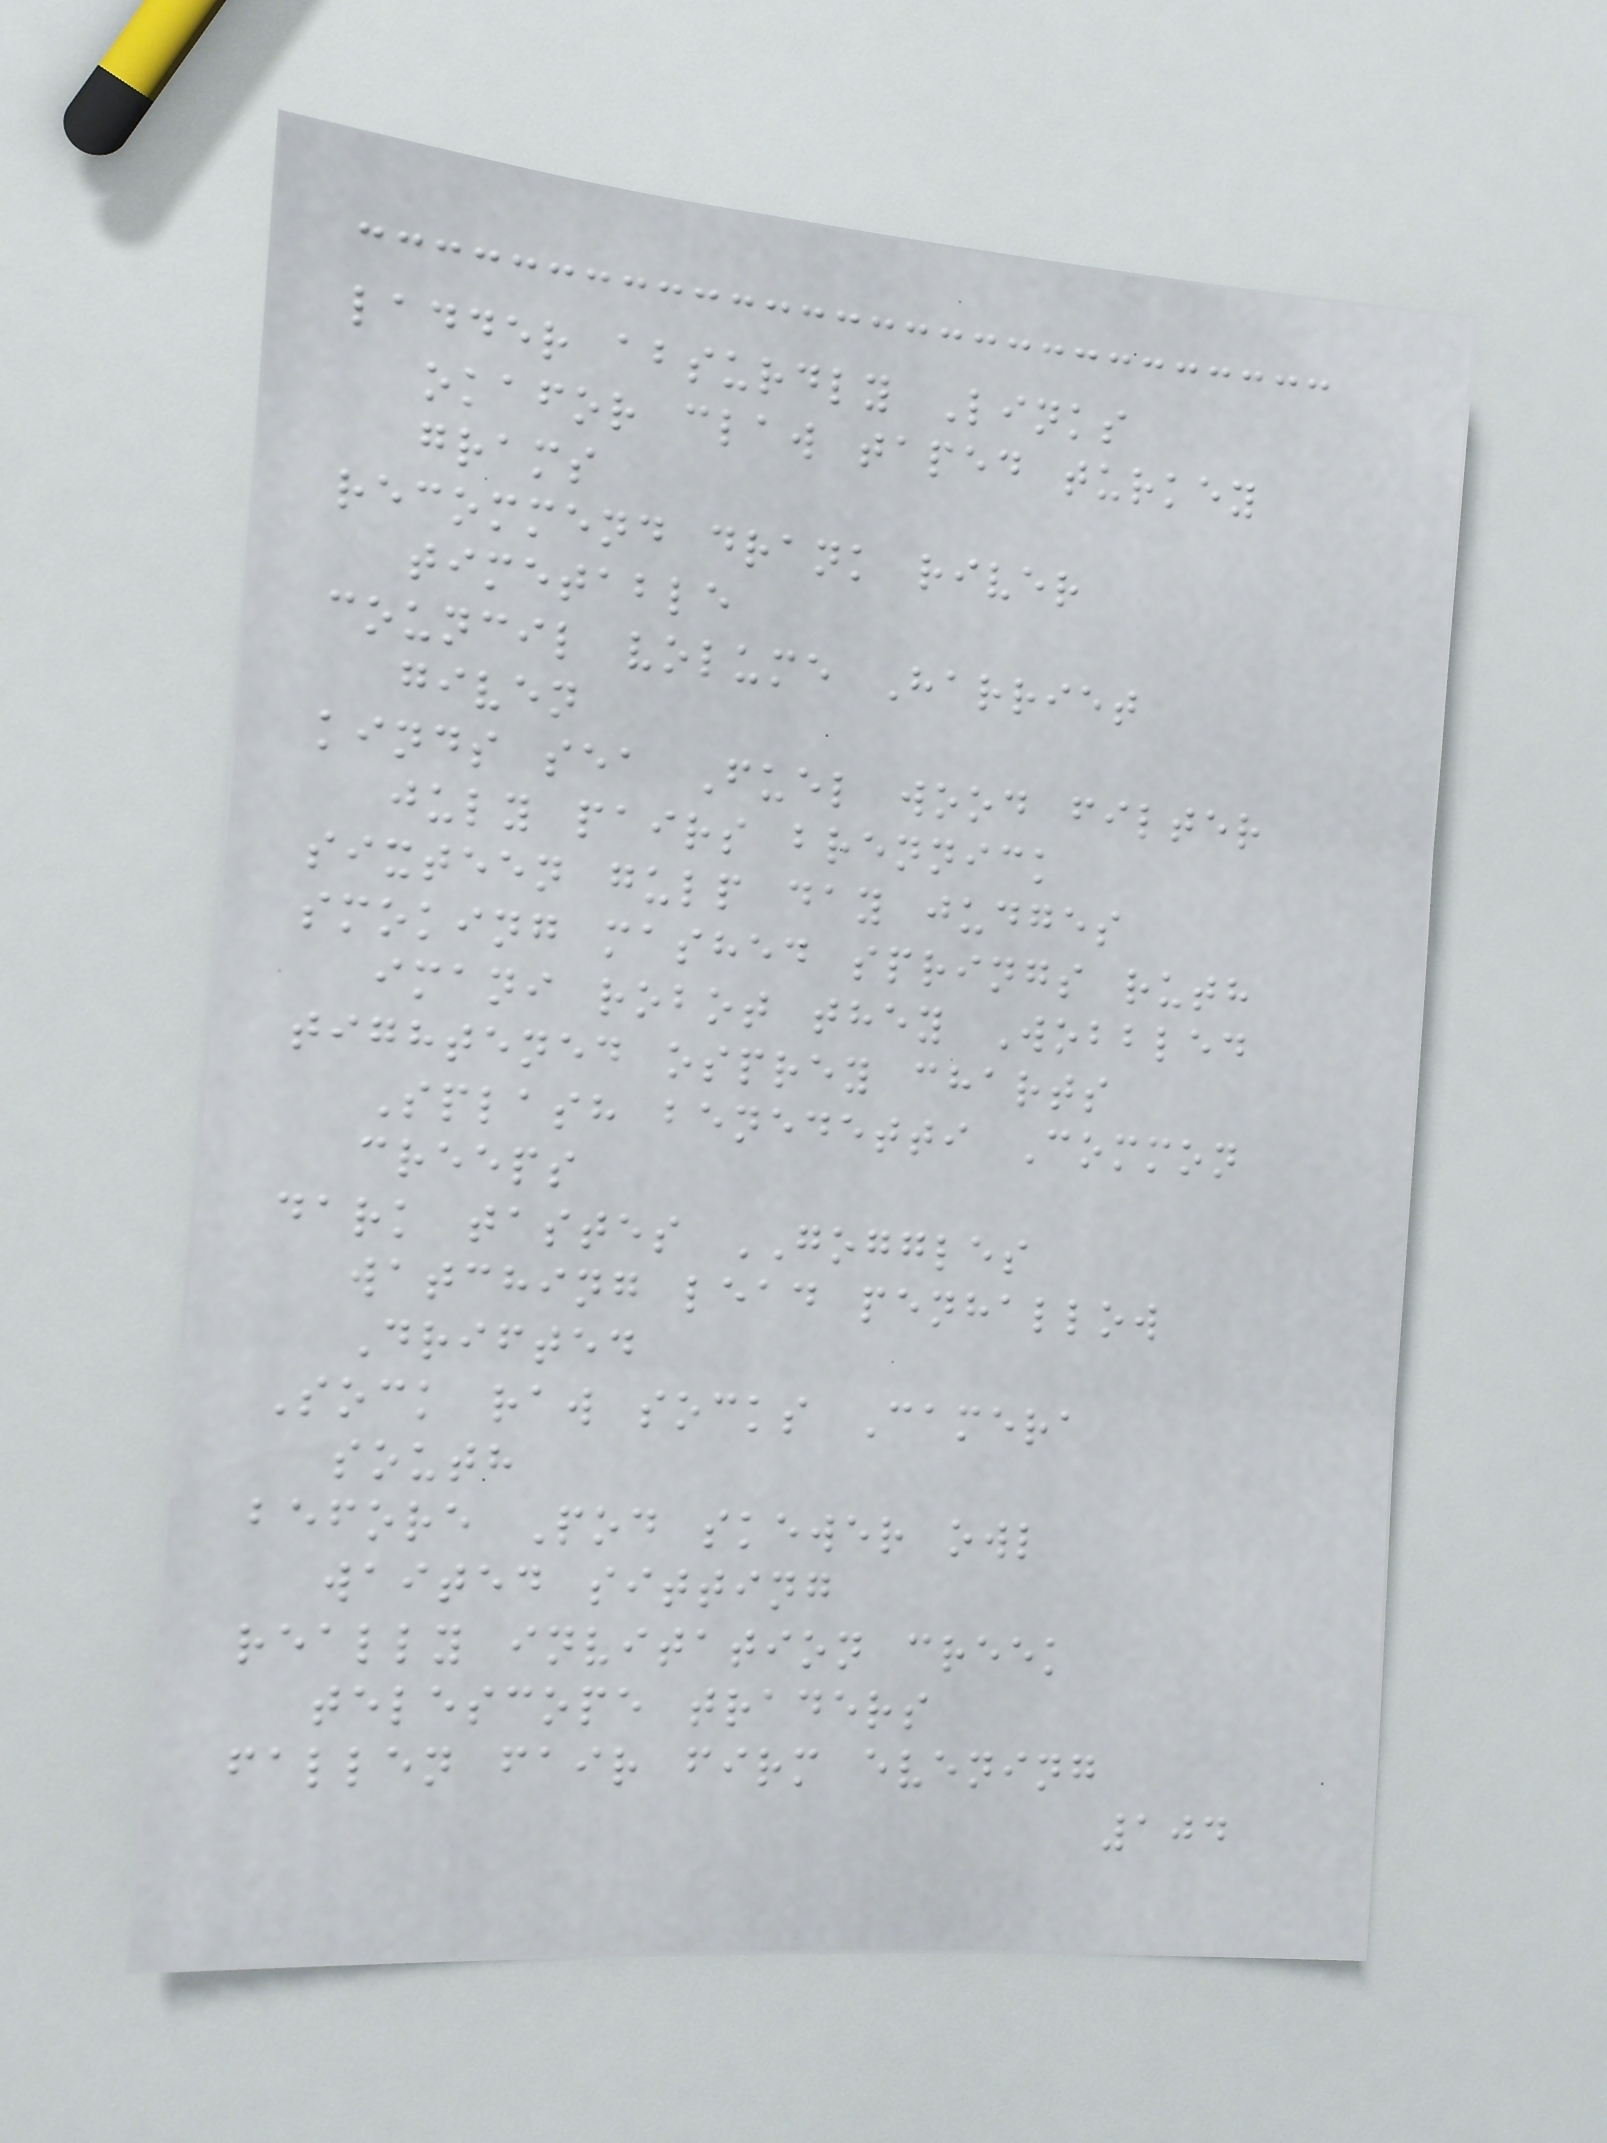ladder absurdly Links
okafor claw taped turkey
grams
recommend drank river
timetable
council volume Harriet
given
kinds sea Fuel wood filter
july pairs brennick
sixteen gulp day judges
smoking mashed springs ruth
imani robot they Wobbled
tightened osprey charts
Splash benedetti Common
creeps
dark tastes GOGGLES
watching lead penhallow
Drifted
Sock raw socks Camera
south
before Pod skewer owl
waited sitting
really invitation creek
telescope traders
fallen fair firm evening
104
